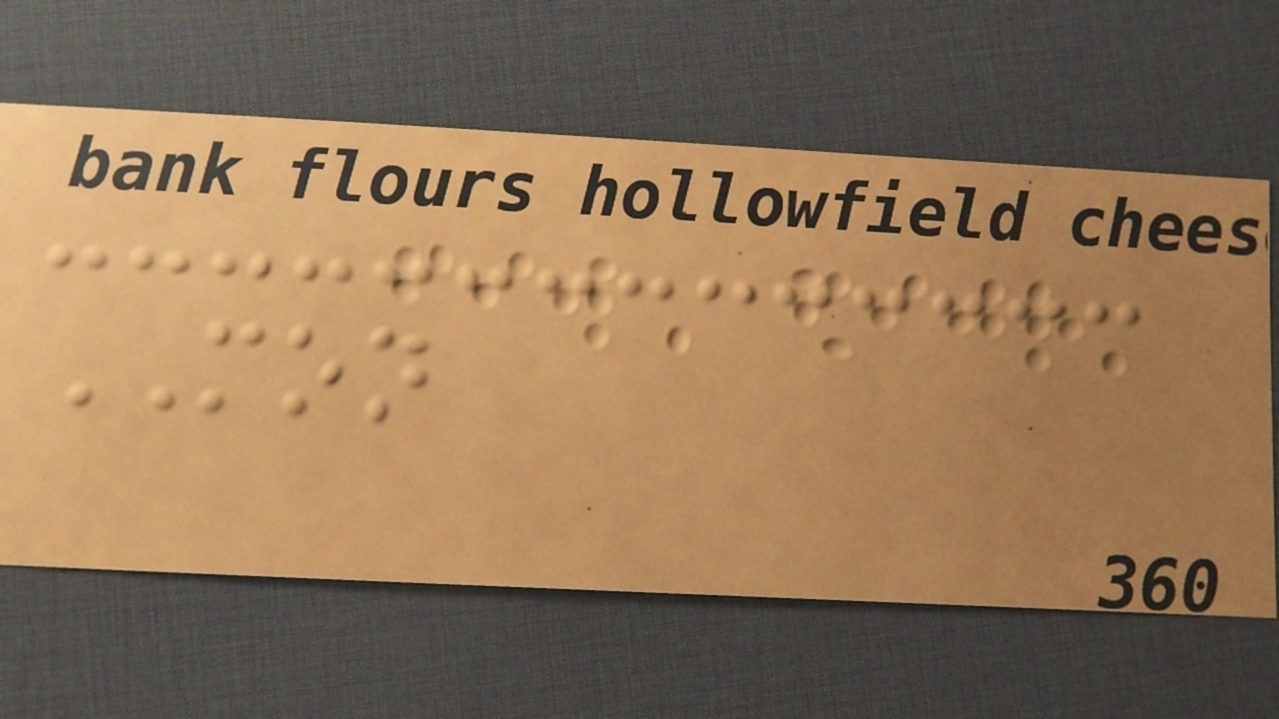MON
